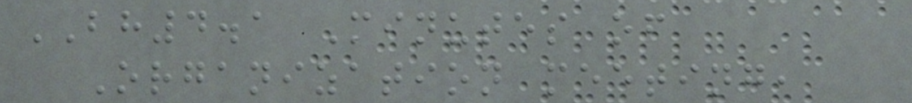BH4.1 Minutes of
Organization meeting,
